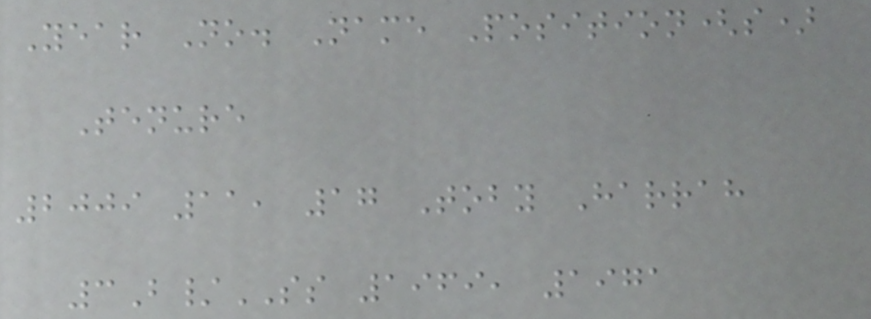Year No. Name Position(s)
Tenure
2009 11, 17 Toby Harrah
3B/SS 1969, 1971
